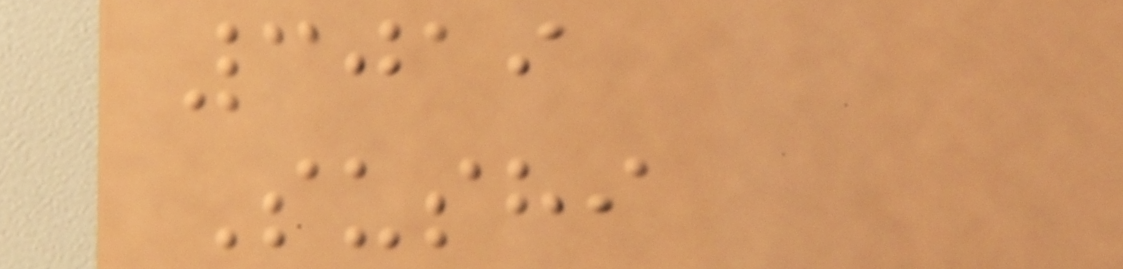3019
Sushi
